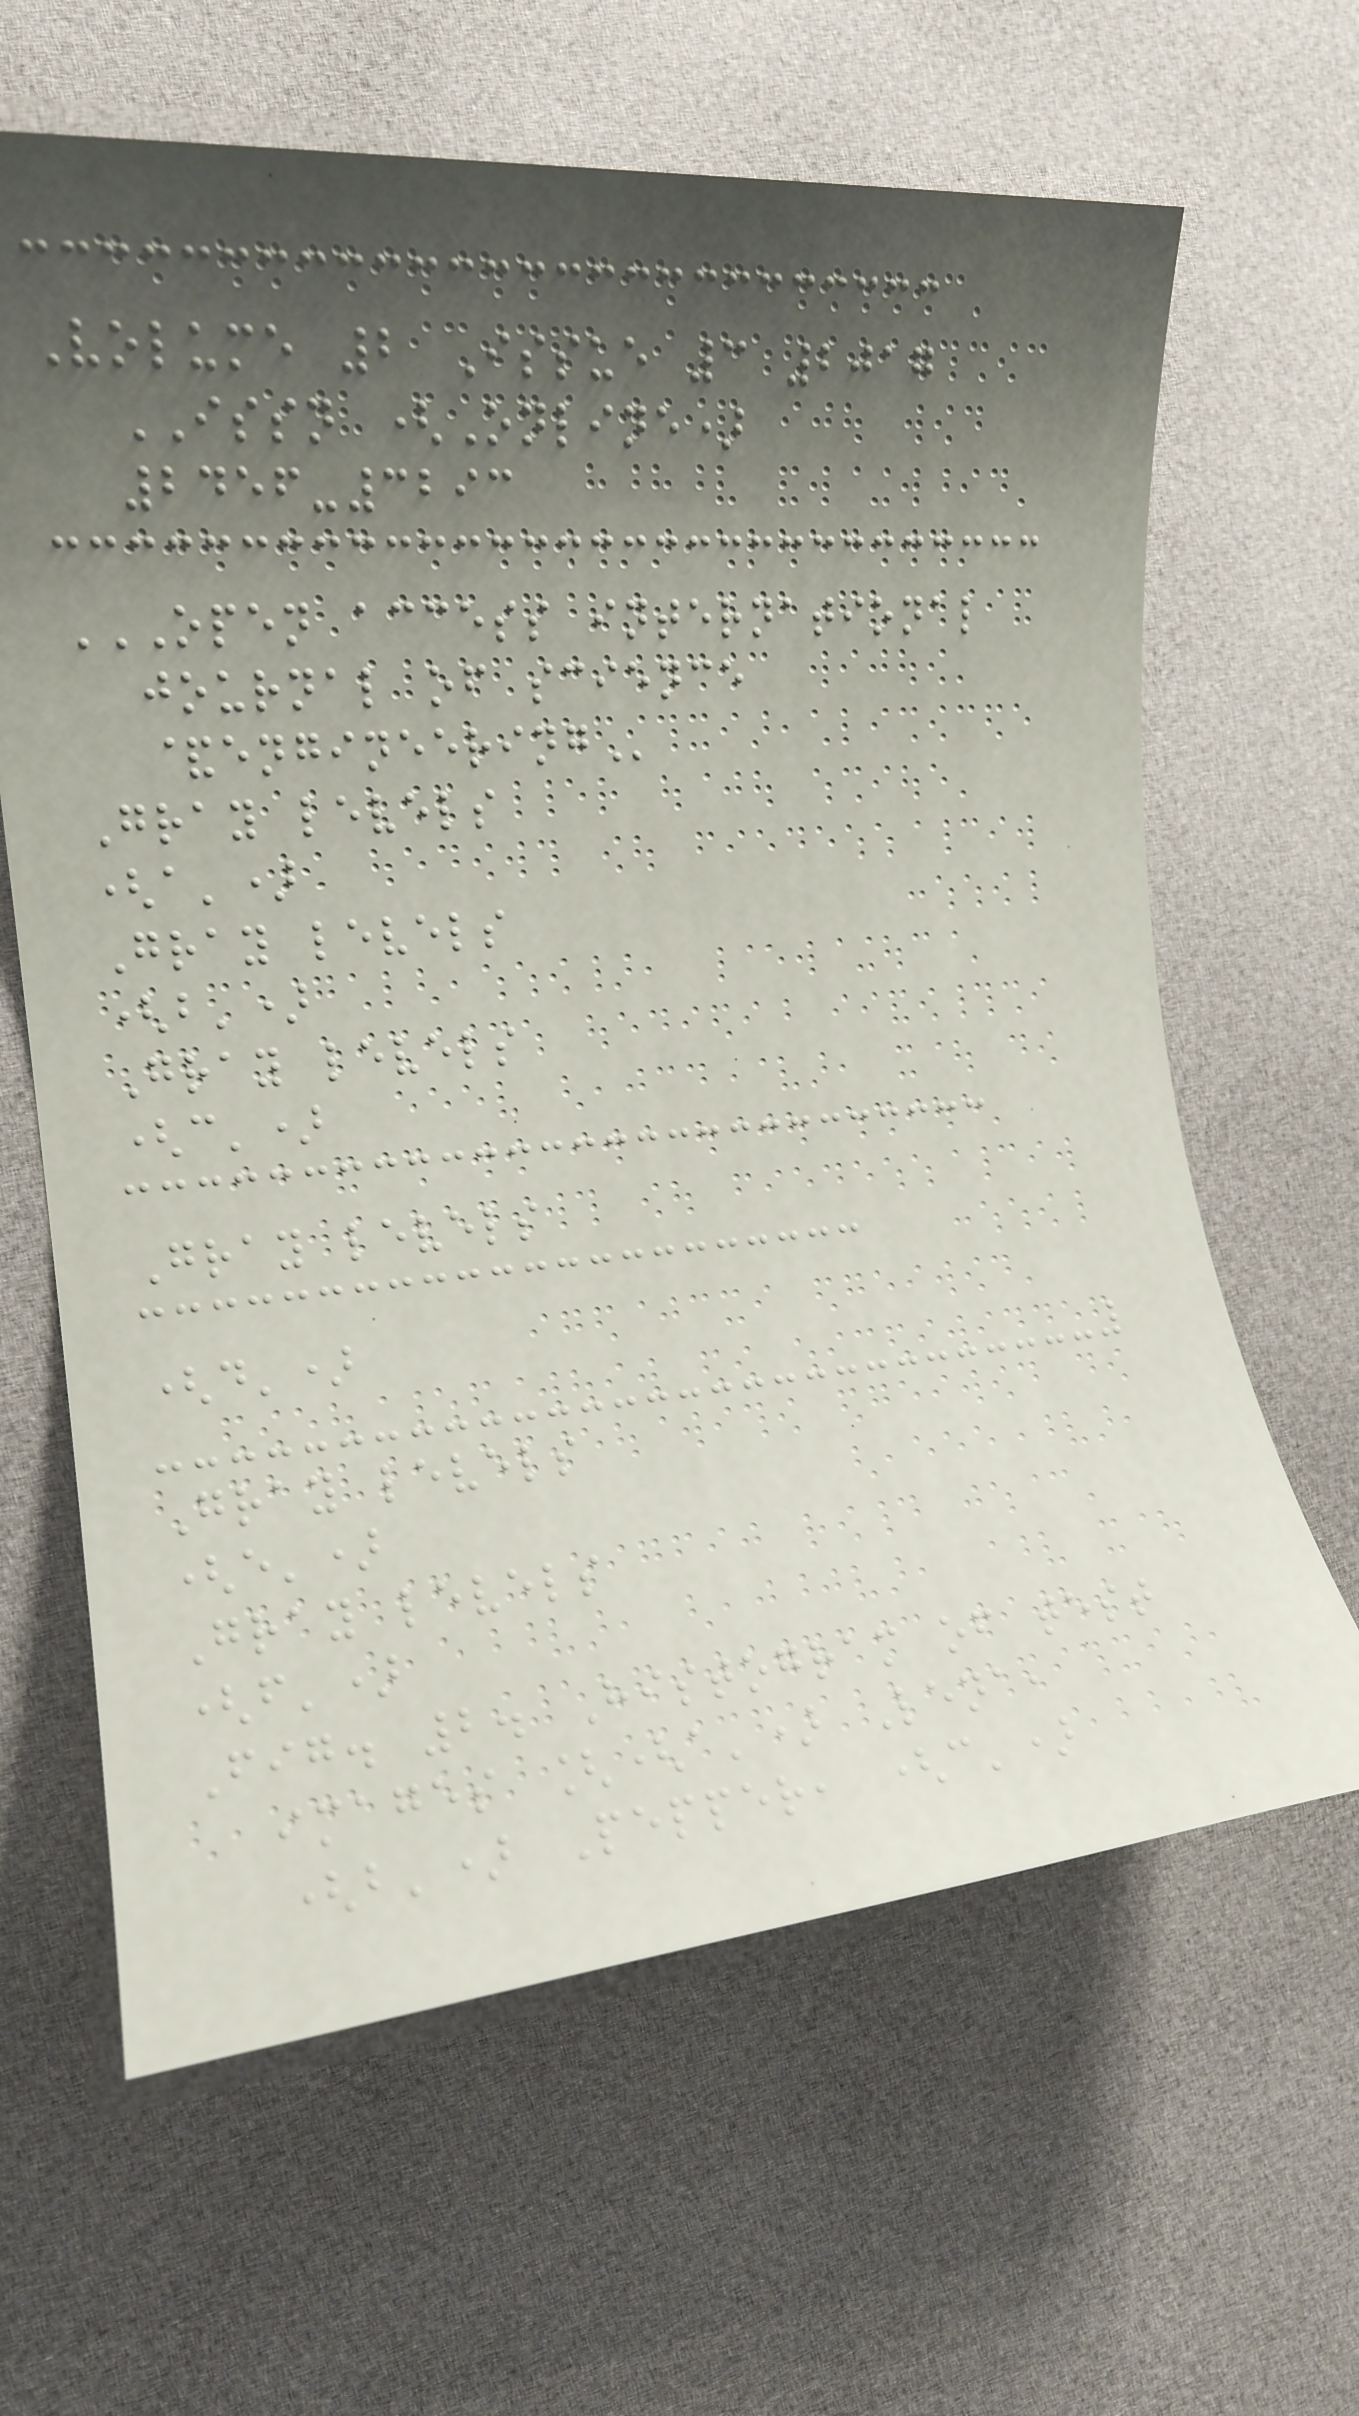Volume 2 Issue 3 2017
ISSN (Online)
2456-3293
OPEN ACCESS INTERNATIONAL
JOURNAL OF SCIENCE
&ENGINEERING
Gray levels
(a')
Gray levels
(b')
Gray levels
(c')
Gray levels
(d')
Gray levels
(e')
Gray levels
(f')
Fig. 2. Histogram of test
images [(a') Lena,
(b') Pepper, (c')
